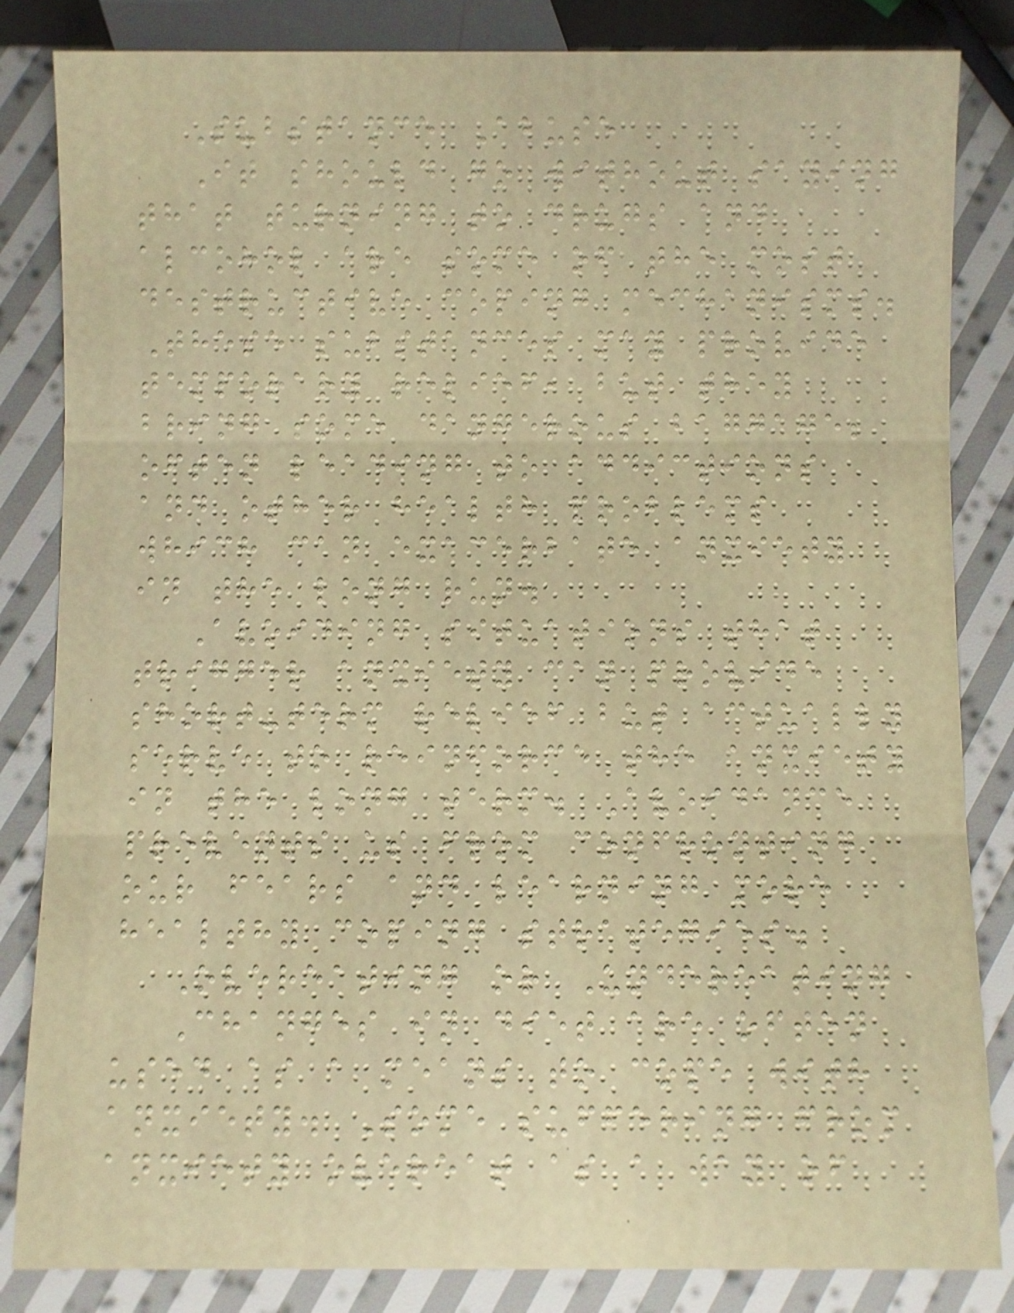Substance Abuse
It should go without saying
that turning to drugs and
alcohol are some of the most
destructive coping mechanisms.
These substances may provide
temporary relief, but they
bring some dangerous baggage;
often leading to addictions
and other health problems
which can exacerbate anxiety
in the long run.
Avoiding situations that
trigger anxiety can provide
short-term relief but actually
serve to reinforce the anxiety
in the long term. Avoidance
prevents us from confronting
our fears and learning more
healthy coping strategies.
Overeating or Undereating
Changes in diet are often
used as a means to cope with
anxiety. Some suffering from
anxiety overeat as a way of
